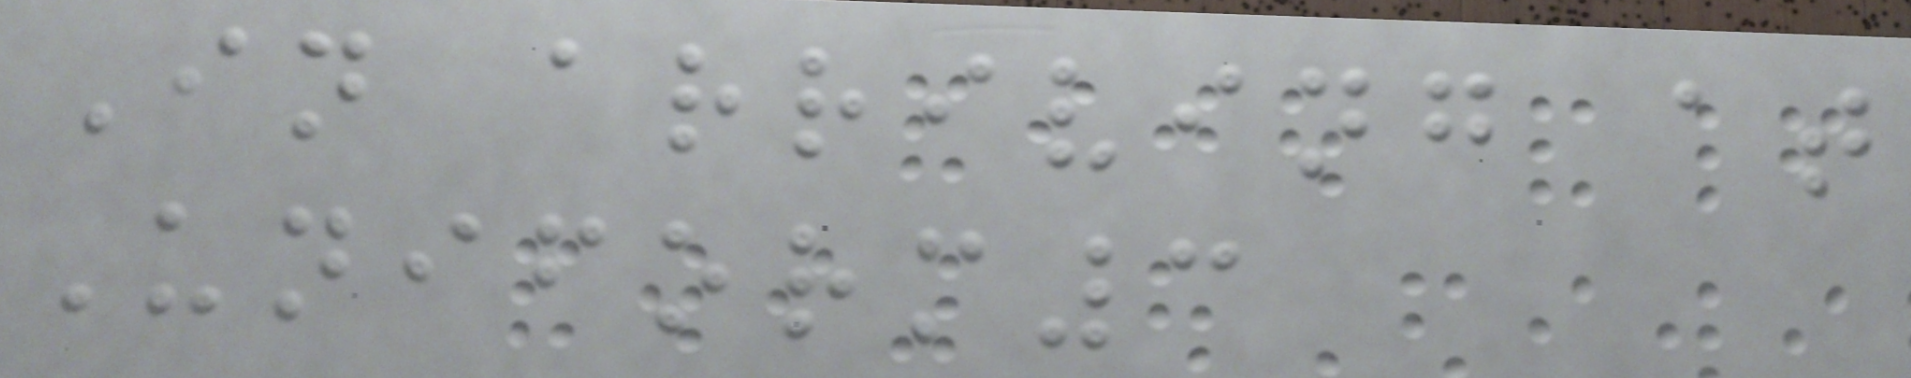In arriving at
Uniform3
